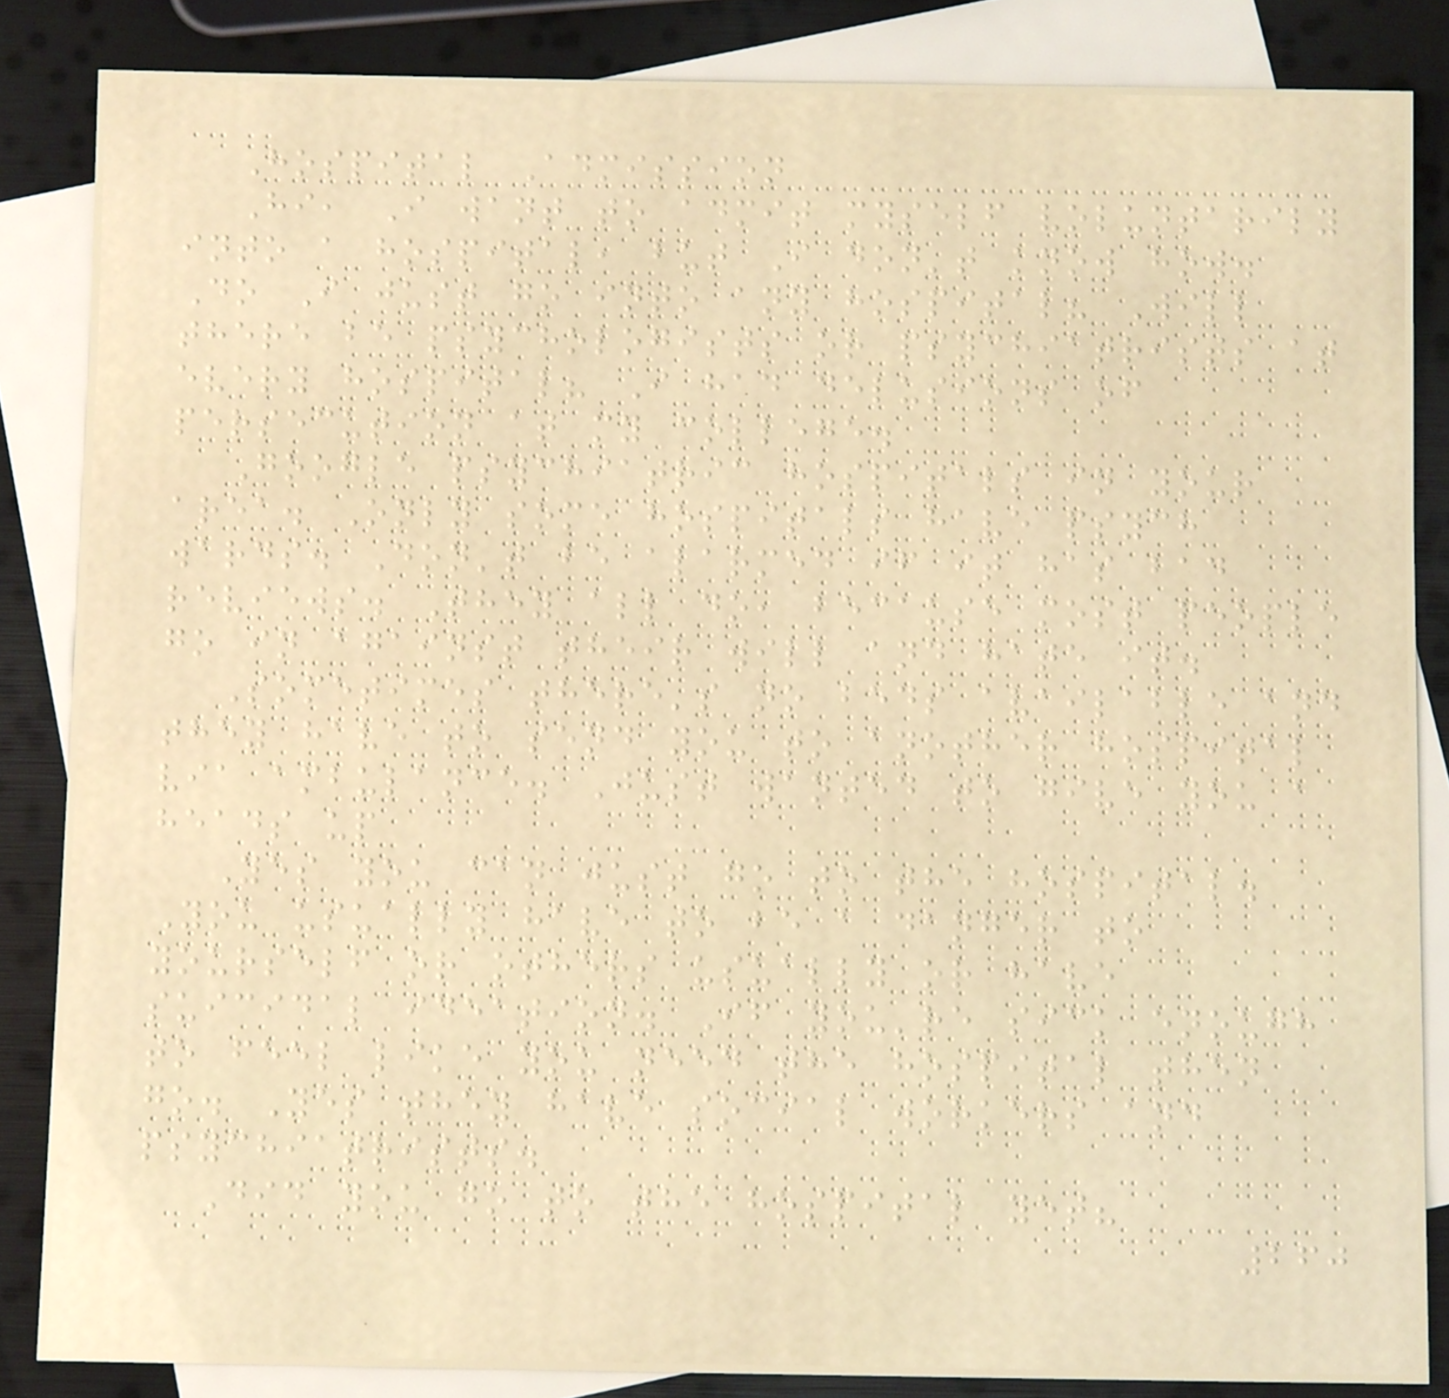Hospital Admission
Hi, I want to admit myself voluntarily
into a hospital, but I don't know how.
Do I just go into any hospital? Will
there be psychologists or psychiatrists at
every hospital? I had delusions of
persecution at my college.
Google psychiatric hospitals in your
area. Only some hospitals have psych
wards. Don't be alarmed if it has bad
reviews. They all do, because most people
go in against their will and hate it.
Sometimes there's no beds available and
they have to send you to another hospital
via ambulance. Just wanted to give you a
heads up
Yes you can just go to the hospital.
You usually have to be a danger to
yourself or others usually or have
suicidal ideation. If you're sick enough
to feel like you need the hospital then
go. Yes they have social workers and
psychiatrists.
Did you go to the hospital yet?
260
